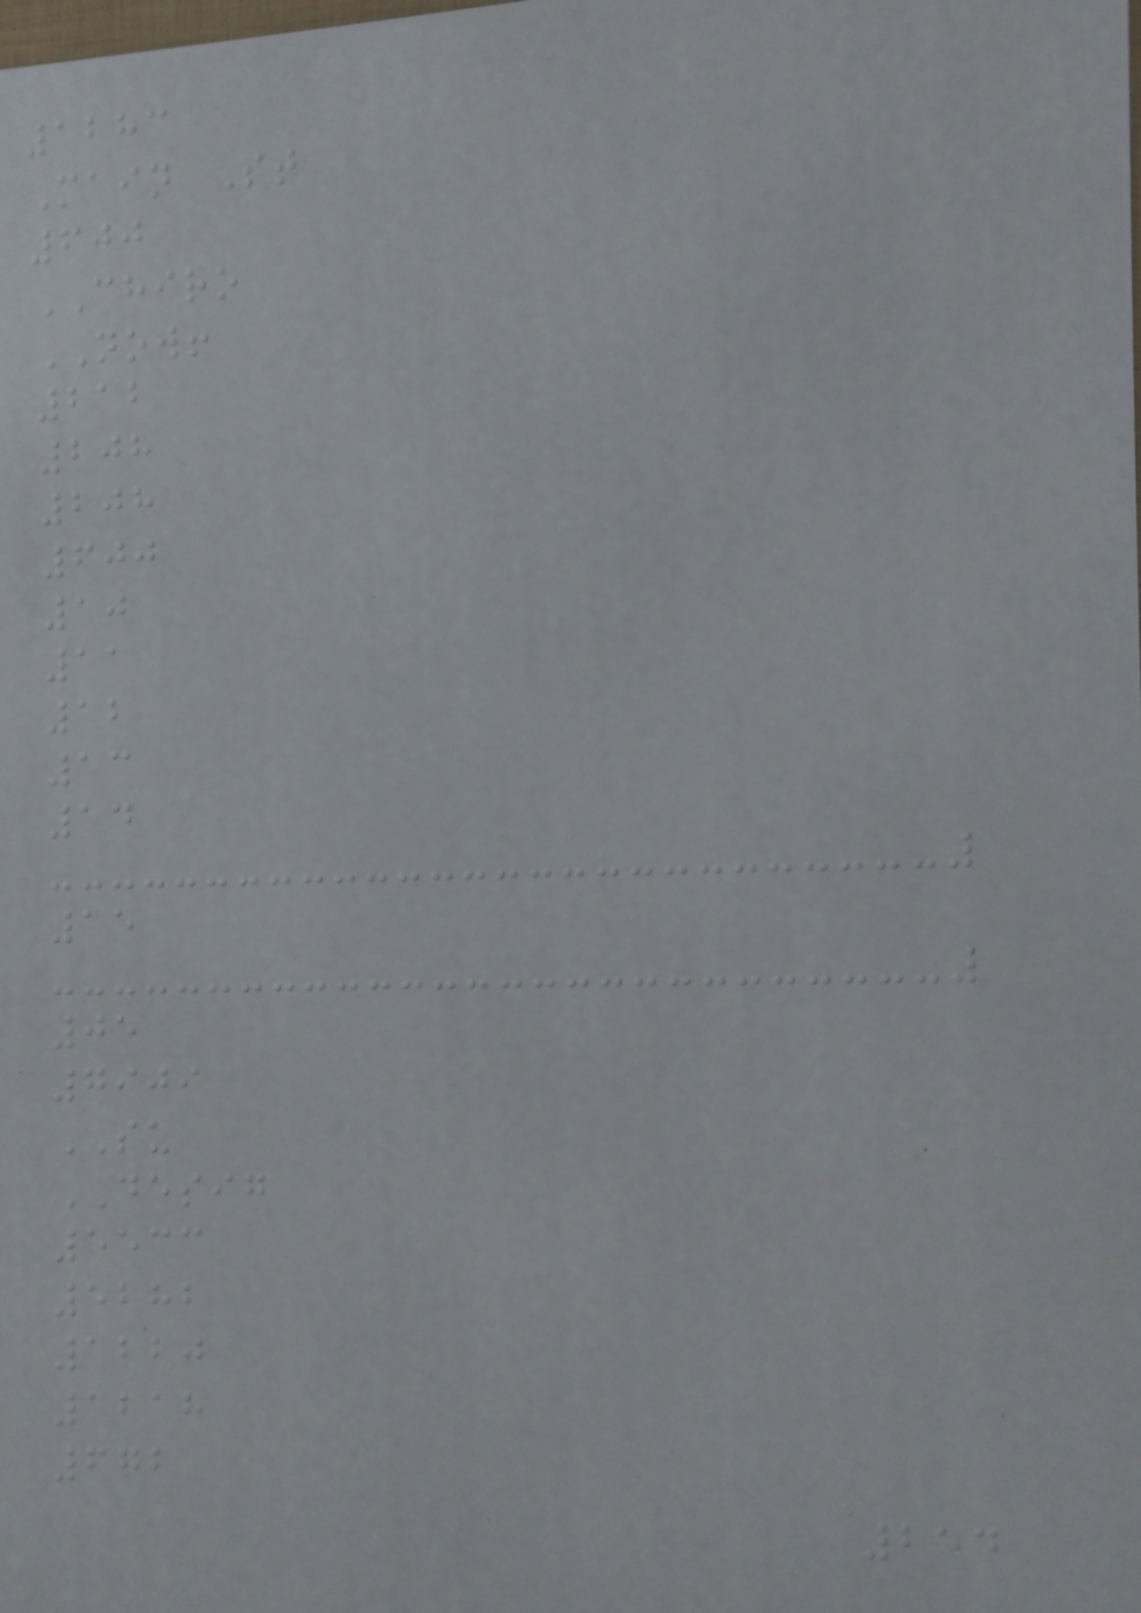1283
Main St
600
CHIRO
NOW!
212
208
208
600
10
11
12
13
14
15
05
7909
SU
DESIG
5533
5282
1220
1218
672
254
